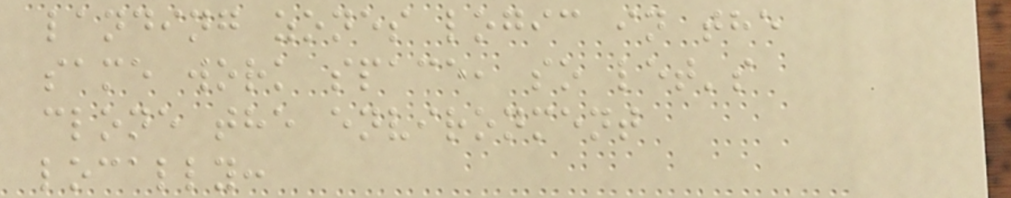landing zones logic in the
same work space, so let's
clone the environment
locally:
